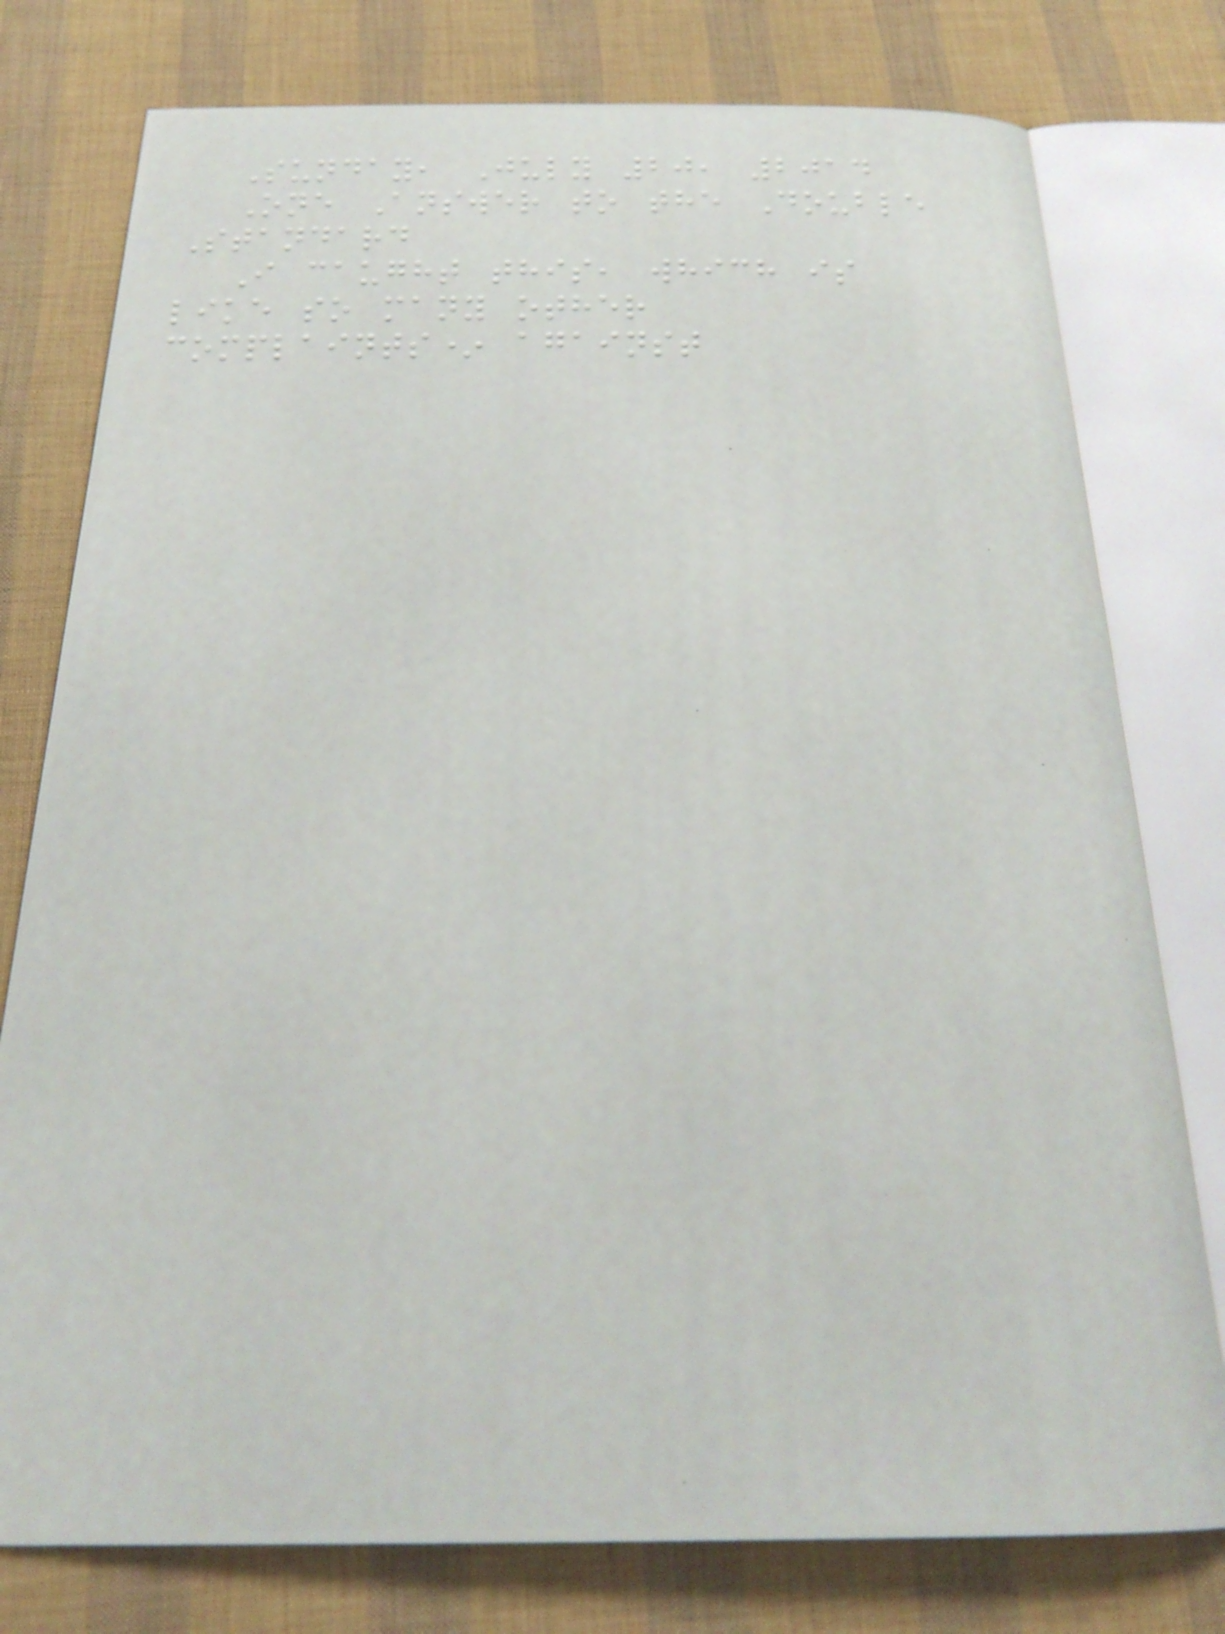Sunday, July 20, 2014
One Answer to the Double
Standard
I caught this, which is
like so many other
complaints* against
